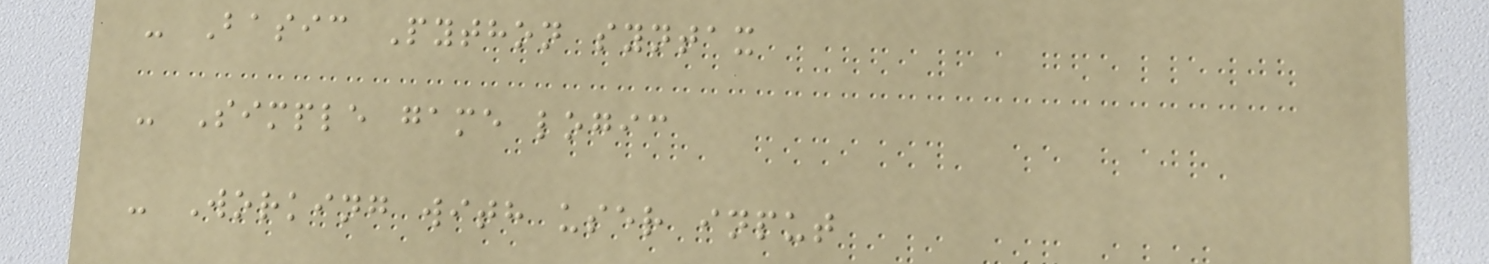- Basic Python syntax
- Simple game logic
- Working with user input
